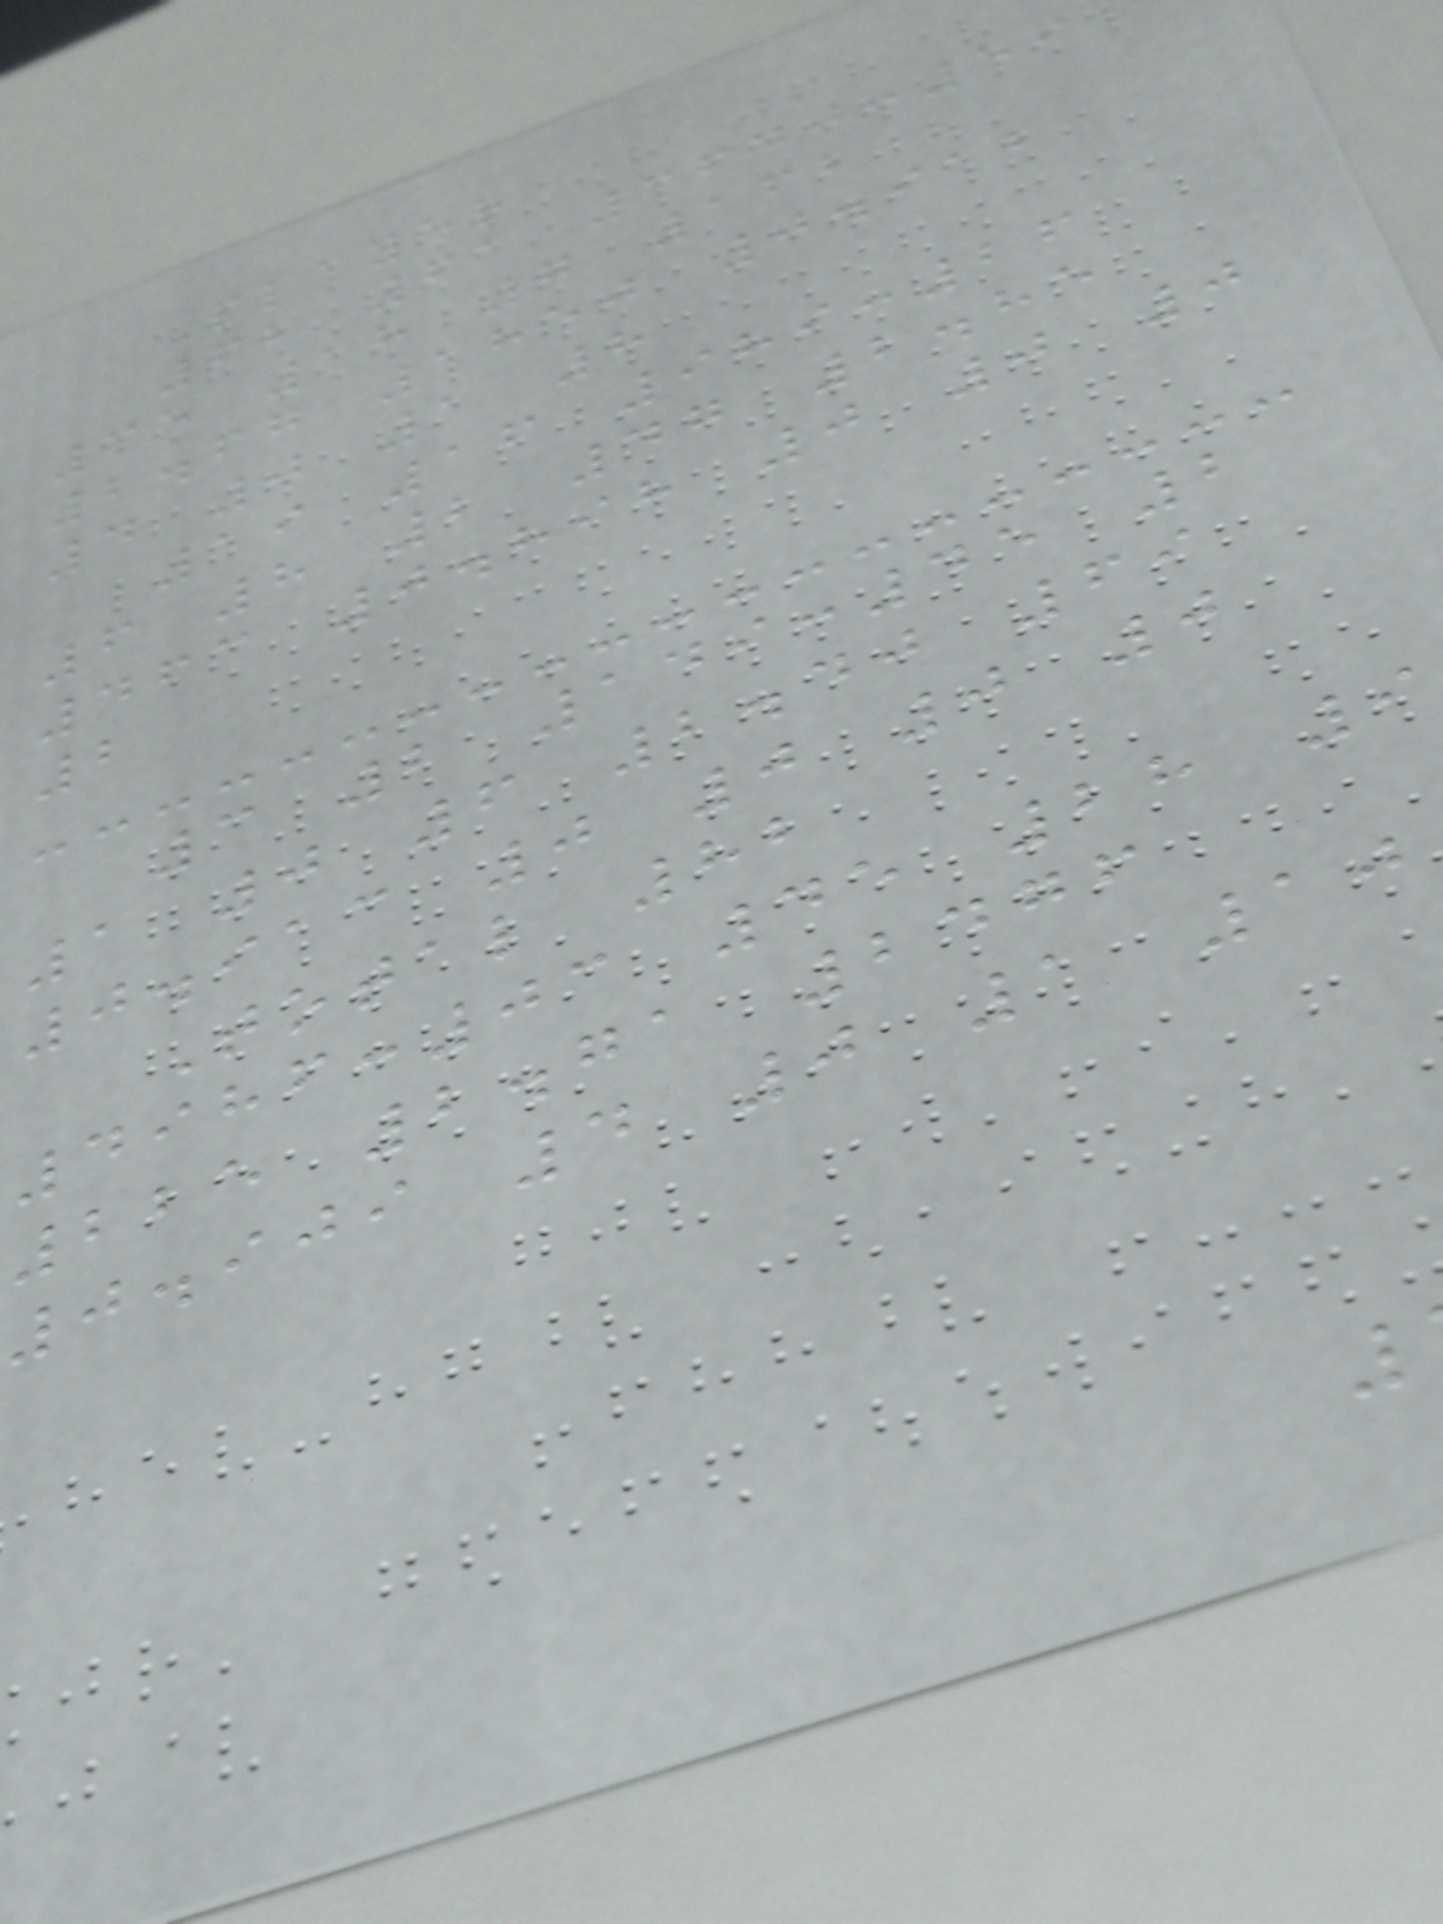Player
62 61 3640:59
35 18 7 162
2.67 1850 0.912
4 0 1 8
19 16 989:26
6 8 2 47 2.85
463 0.898 0 0 0
2
3 2 149:45 2
1 0 6 2.40 69
0.913 0 0 0 0
Total 82
4986:03 45 28 9
225 2.71 2476
0.909 4 0 1 10
